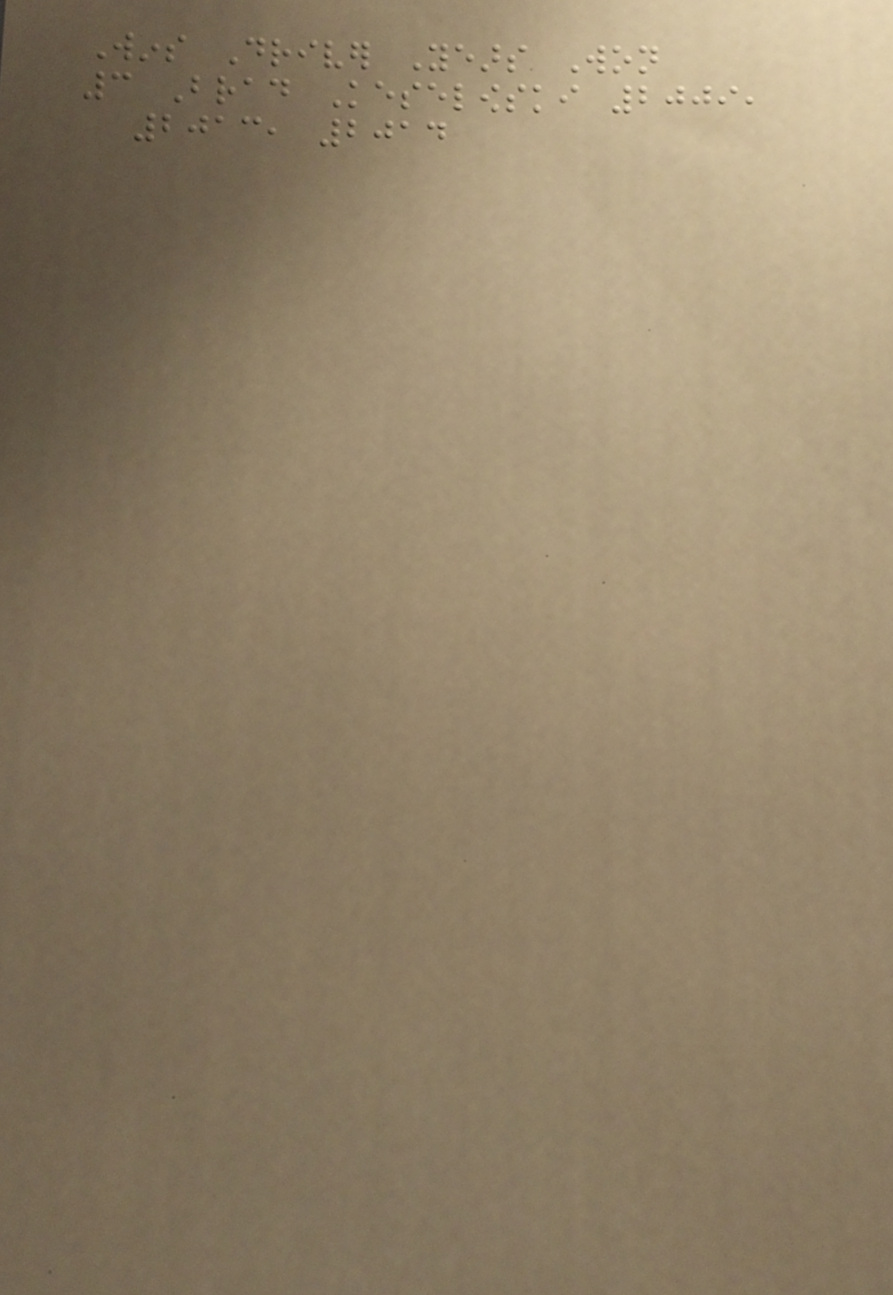Wins Driver Years Won
3 Brad Keselowski 2009,
2013, 2014
